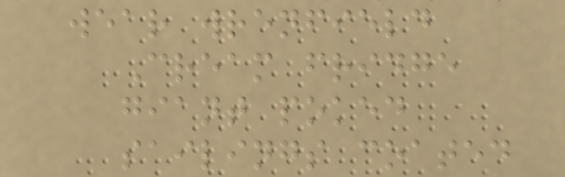wear wrenfield
Cream fridge
giant poked
sailings coated
